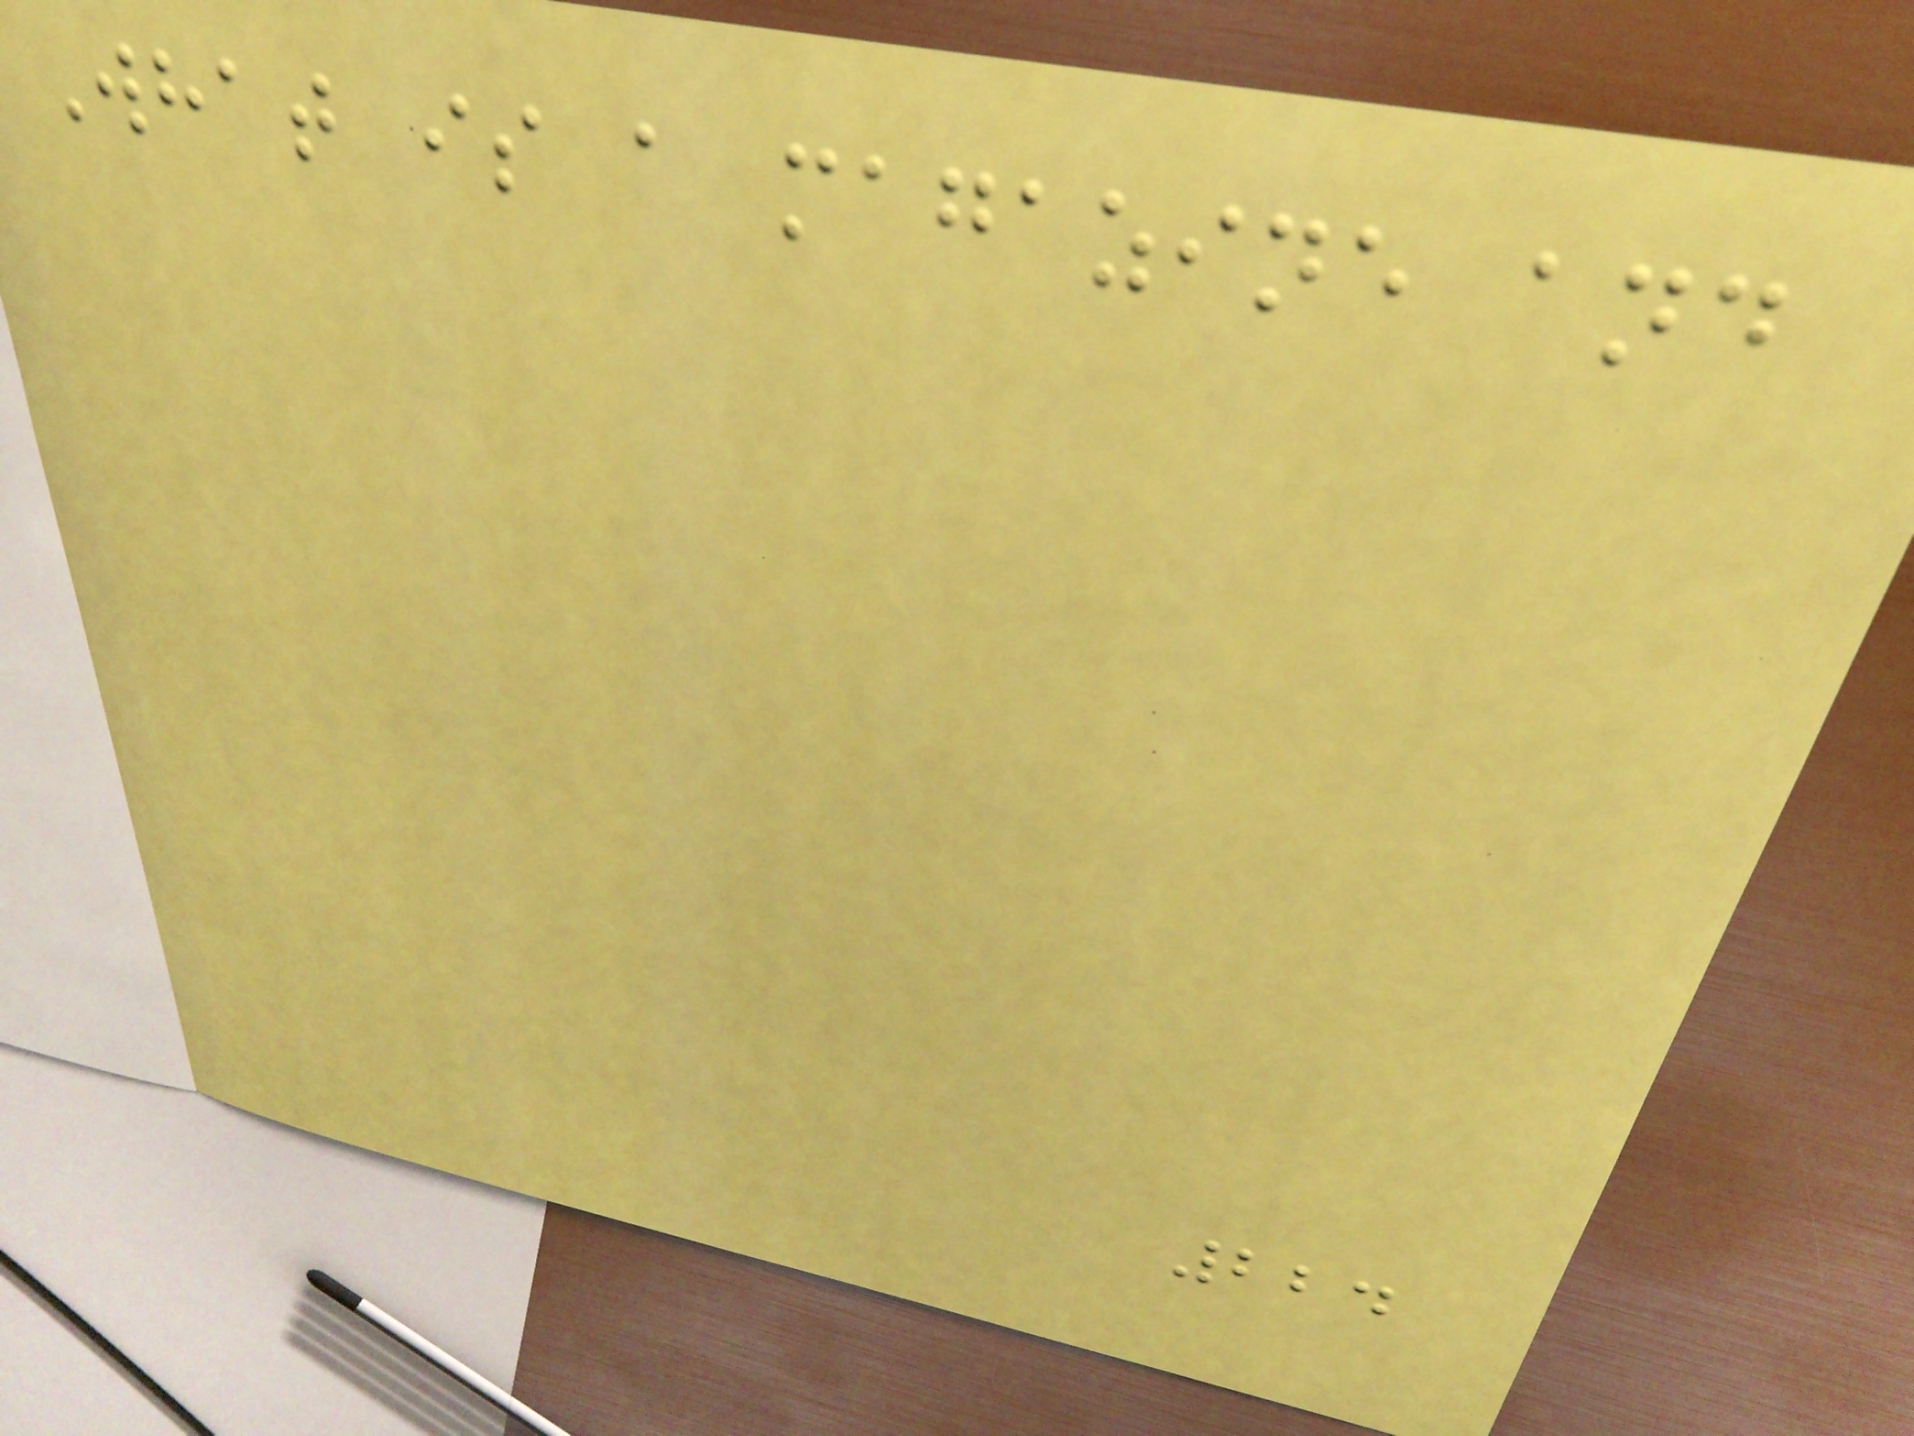What is a magazine and
224
